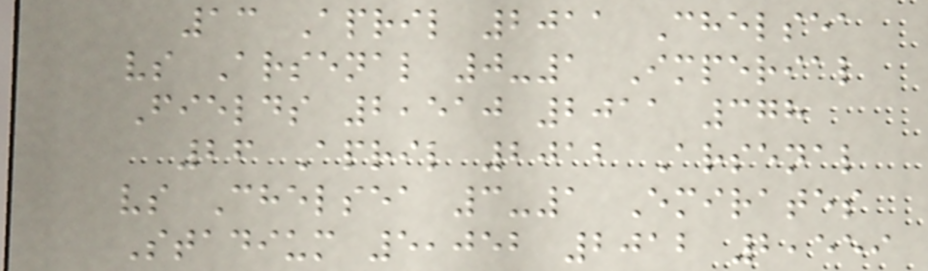13 April 2011 Chelsea
vs Arsenal 0-1 Imperial
Fields 2,510 2011 378
26 April 2012 Arsenal
vs Chelsea 3-1 Emirates
Stadium 5,052 2012 2,559
